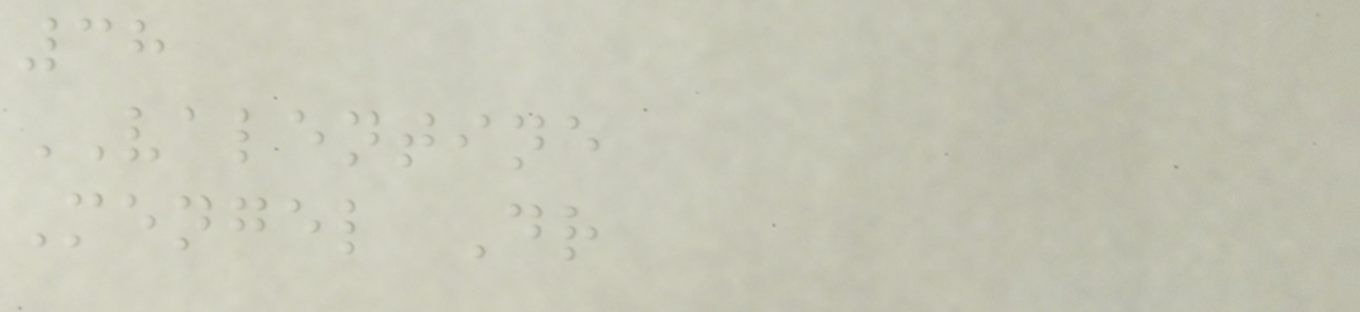38
VALENTINE
Mengel Dr
